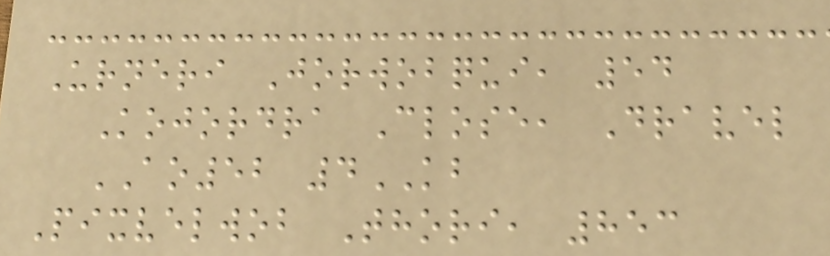Urneri Jorwobqui, 54
Kojordra Close, Dravel
AO52 4KB
Pixvelwob Thori, 853
